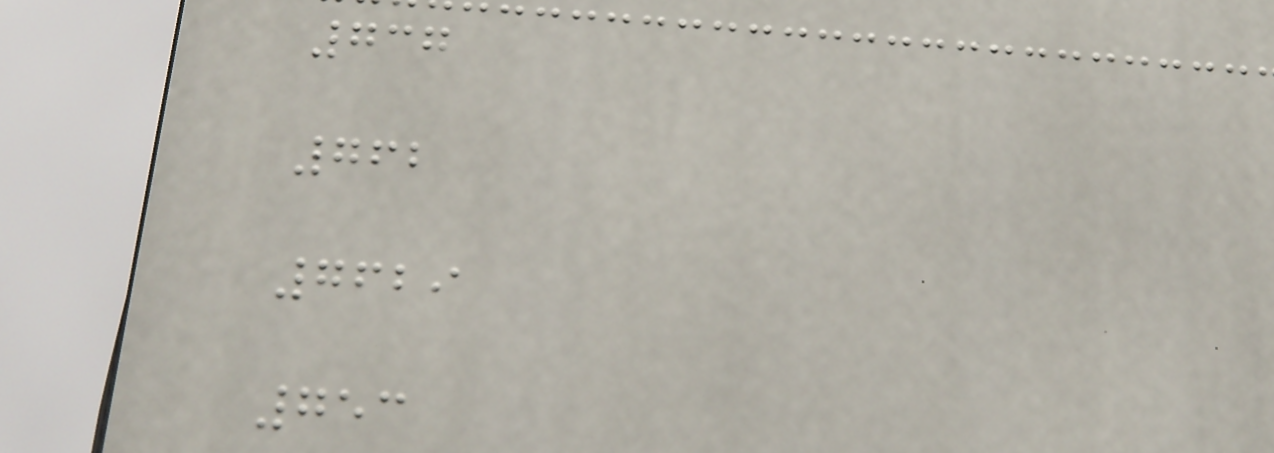737
762
7629
753
